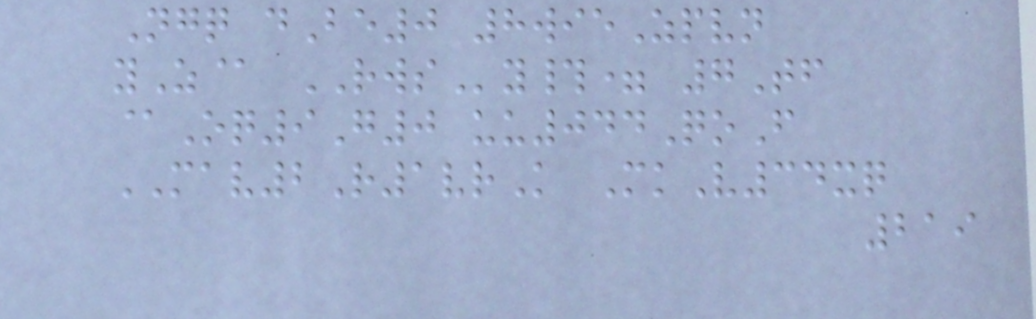Ngq dBe0 8wieZpvn
yZ@ RWSy#= 7Tf
@Oq9G0 uu044QoF
MAV2R1vrK MkV34xq
219
